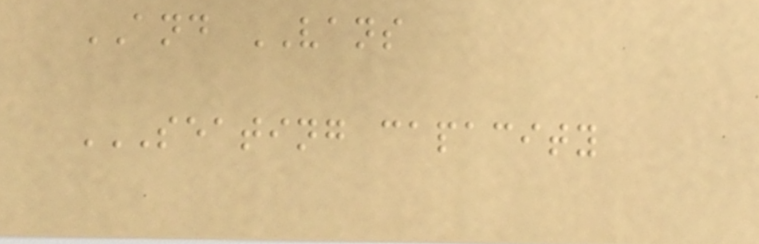AND VANS
SEATING CAPACITY
